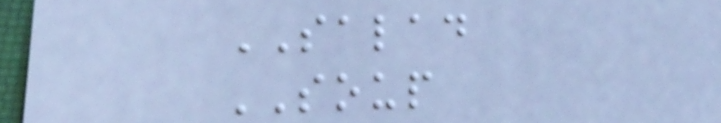SALAD
SOUP
